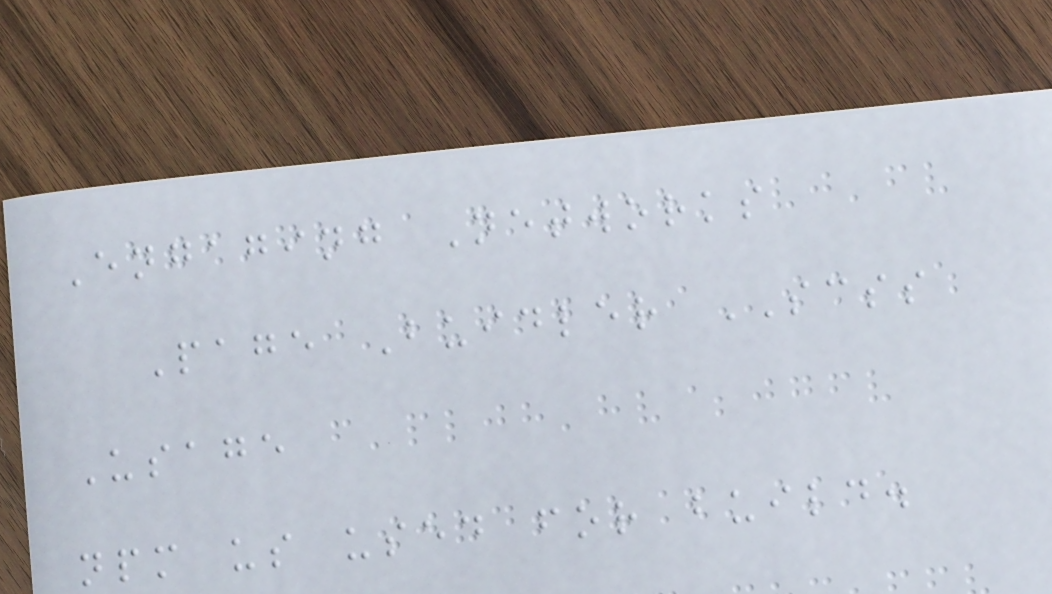Engaging Networks
Page Buidler SCSS
Usage
npm us used for build.
